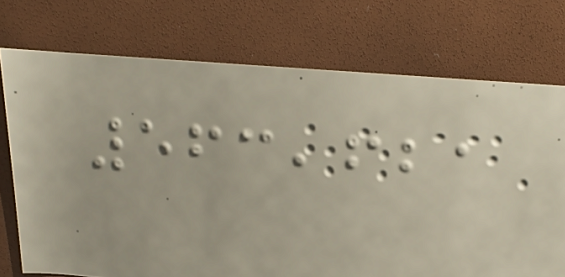563,621
